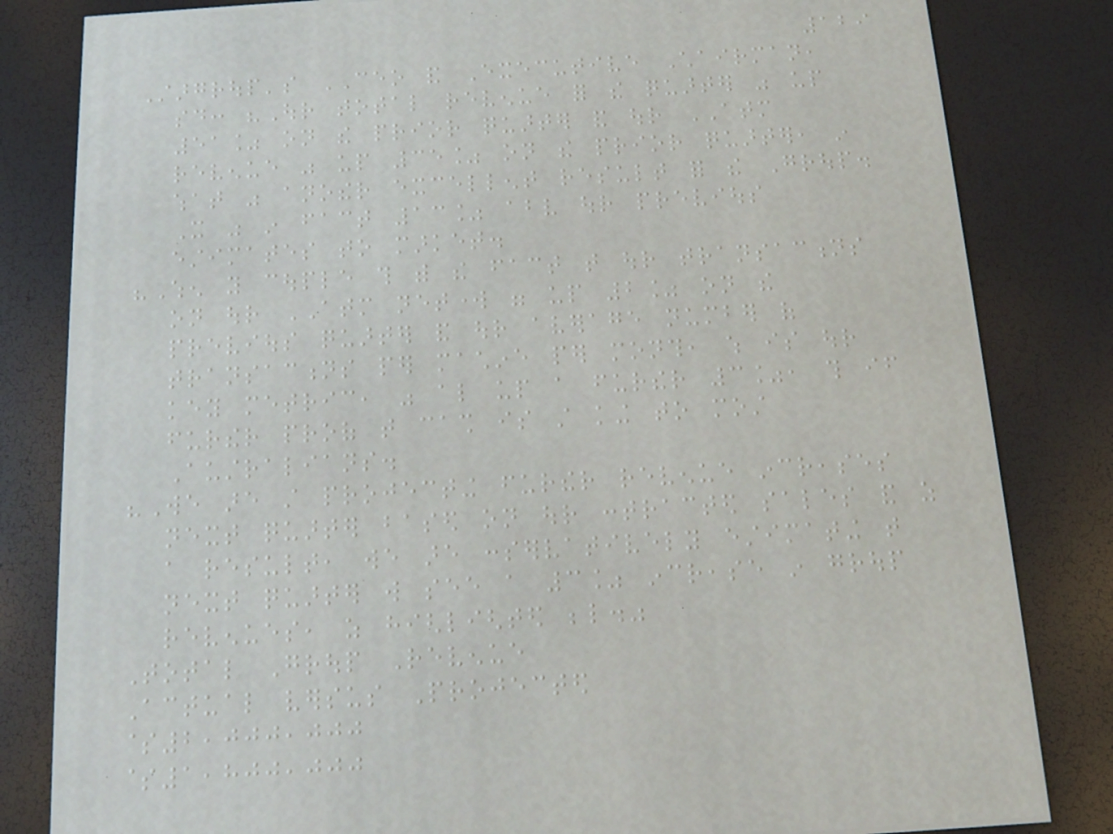129
Stargroup's CEO and Executive Chairman,
said: "Our total revenue for the quarter was up
51% on the prior quarter and our ATM
revenue was up 35% on the prior quarter, in
what was another excellent result for the Group.
It was in fact 13% above our previous
estimates to market.
"When you couple this with the fact that our transactions
on our ATM network were up 2% on the
previous quarter and our average number of
transactions per machine per month, which is our
key metric, was also up a further 3%, this if
further proof that cash is still king to most
Australians.
"We are still projecting further revenue increases
next quarter based on our contracted sales and as
a result, we are conservatively estimating that
next quarter will see a 3% increase in group
revenues, as highlighted below."
Total Group Revenue
Actual versus Projected
$2,000,000
$1,800,000
